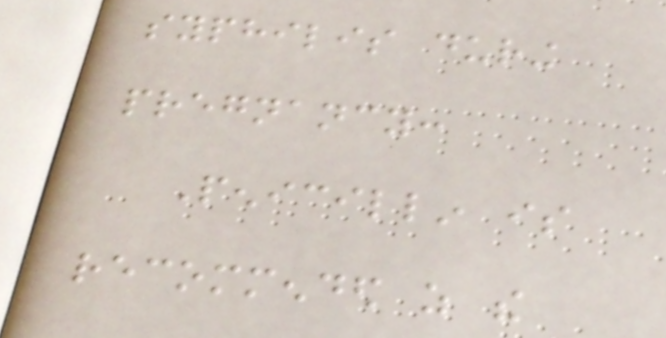syphilis during
pregnancy:
Penicillin is
recommended as the
